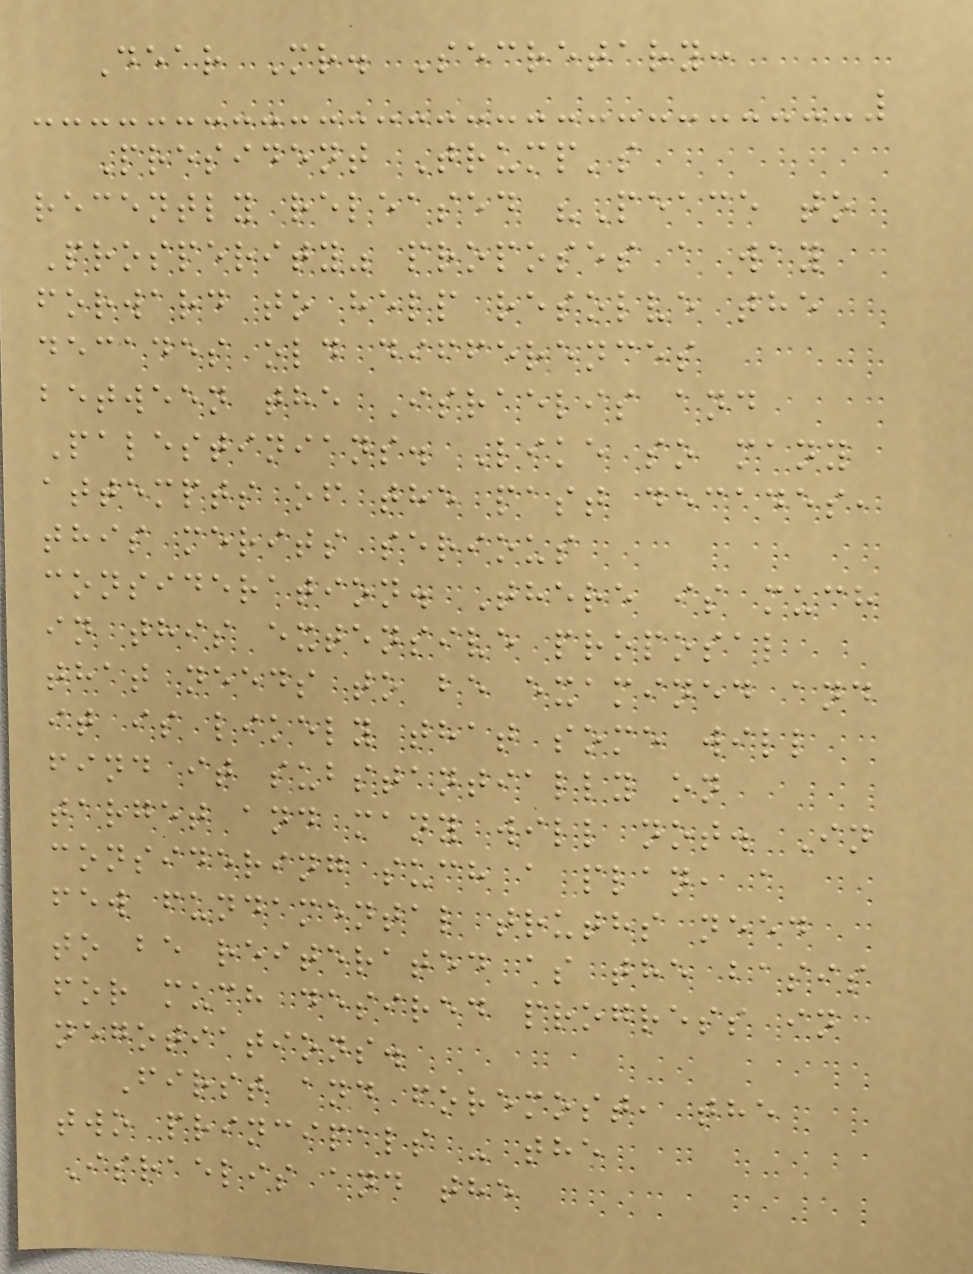Dear Mr. Secretary:
President Trump's
recently released "Peace to
Prosperity" proposes a way
forward to help resolve the
decades old differences
between the Israelis and
Palestinians. Like so many
attempts of the past decades,
this merits serious
consideration. There is much
in this extensive proposal
that needs to be examined and
it is likely that some will
find it substantially on
target and many will not. In
considering such a plan, a
few fundamental truths need
to be reiterated as the basis
for much desired progress in
negotiations.
First and foremost, the
two principals - the
Israelis and the
